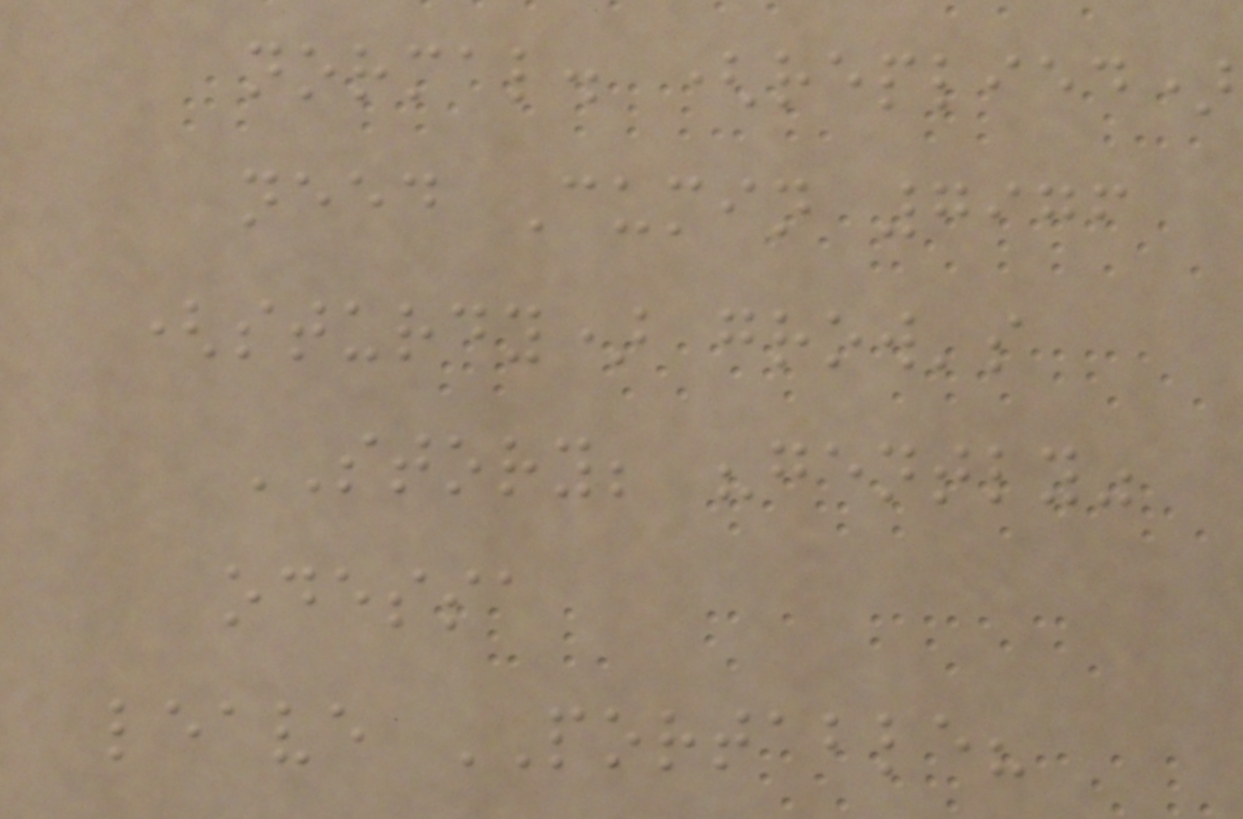normal. (replied)
need Cumin 7976
(sturdy) grow's
STORY; "gently"
odessa
leave PORTABLE?
